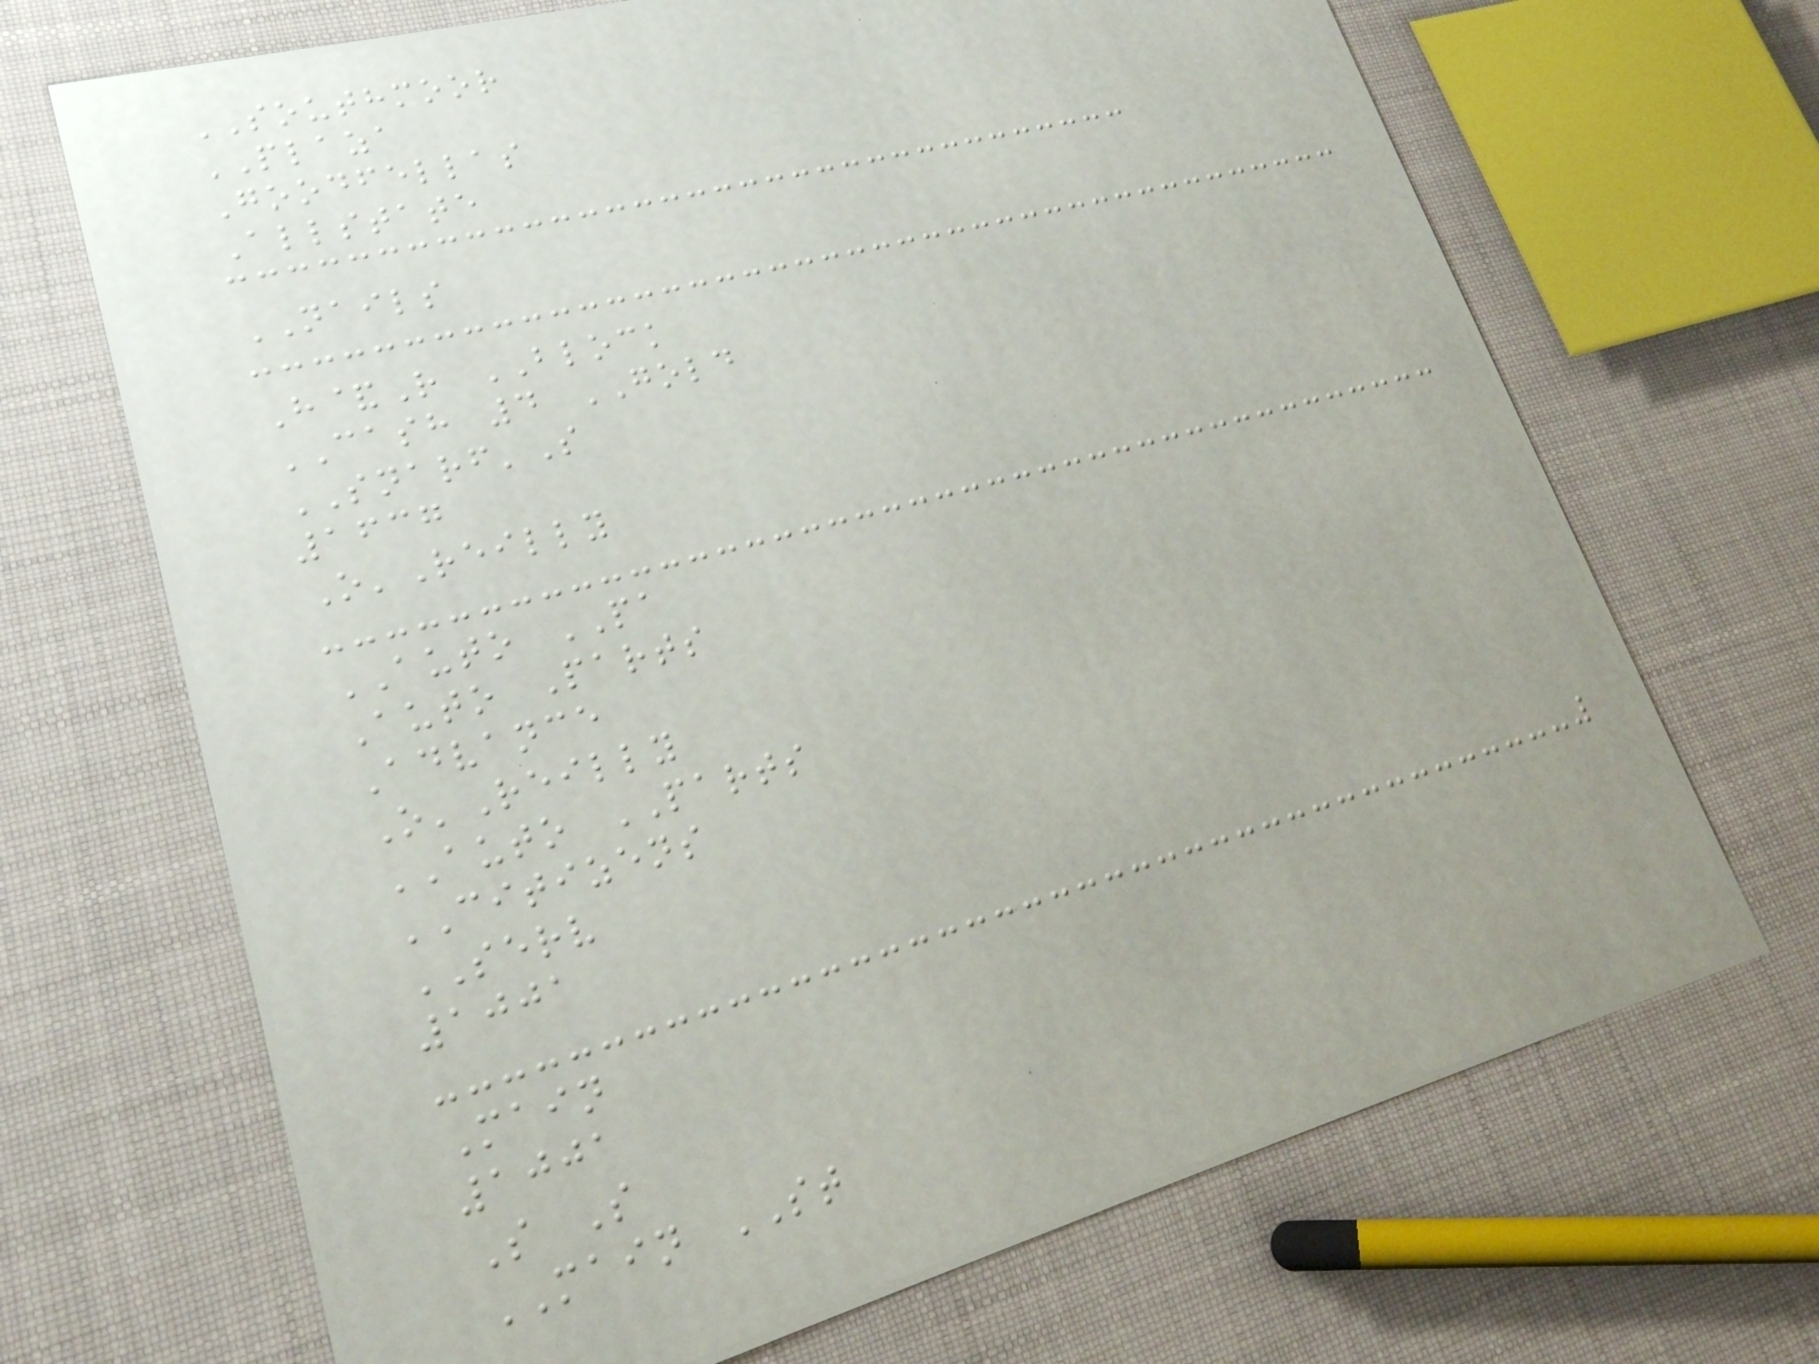SOUTHMOOR
PLAZA
Goodfellas
Allstate
NAILS
H&R BLOCK
CASH 4 GOLD
SNARF'S
1637
O'Reilly
AUTO PA
Auto Parts
Advance
O'Reilly
AUTO PARTS
CITIZENS
SERV
1001
Main
1001
S S
MAIN ST
